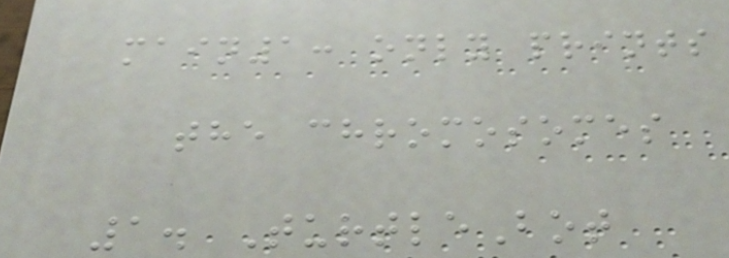main1: only prints
the chromosomes
1. TurtleBot
